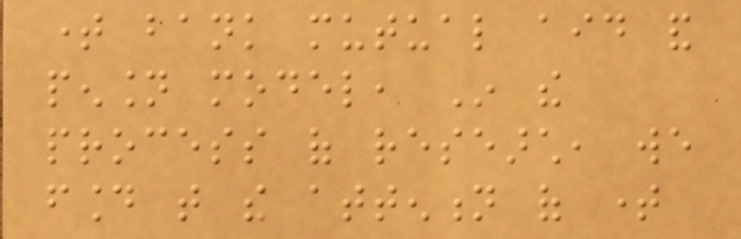time bank mutual aid and
pension model, In the
process of research, we
found that the attention of time
